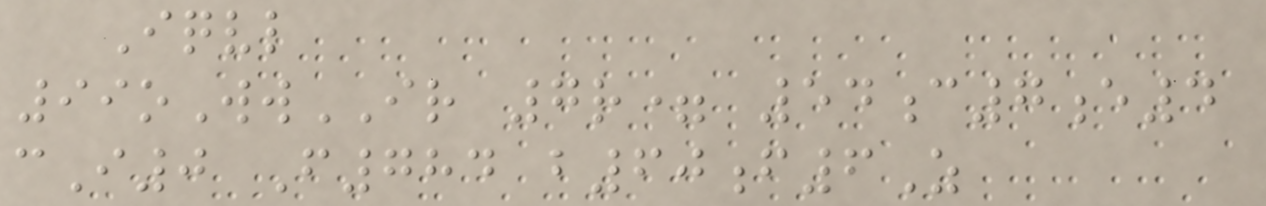Iqvl
99oWwIR 7r= 54c7e4
cI0 F784 b60f6Z
